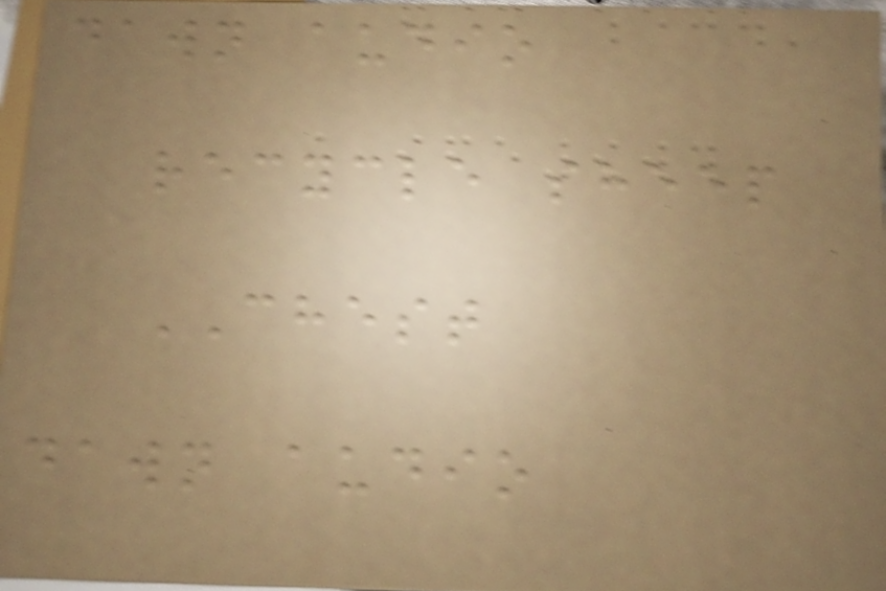dawn audio
recycle sheep
CHEST
dawn audio
